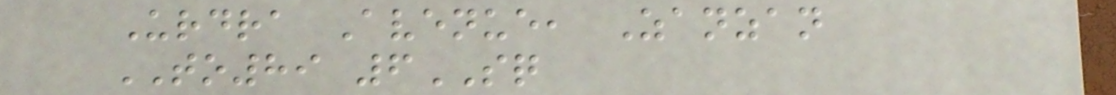Urdra Avenue, Zanzan
TO89 6SQ
